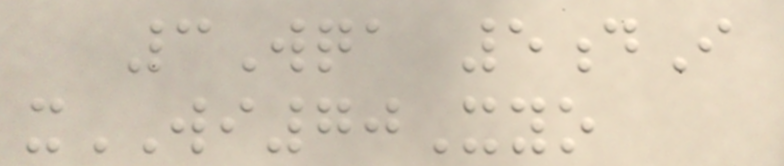3Wqa 5dI
xWI70Xyo
